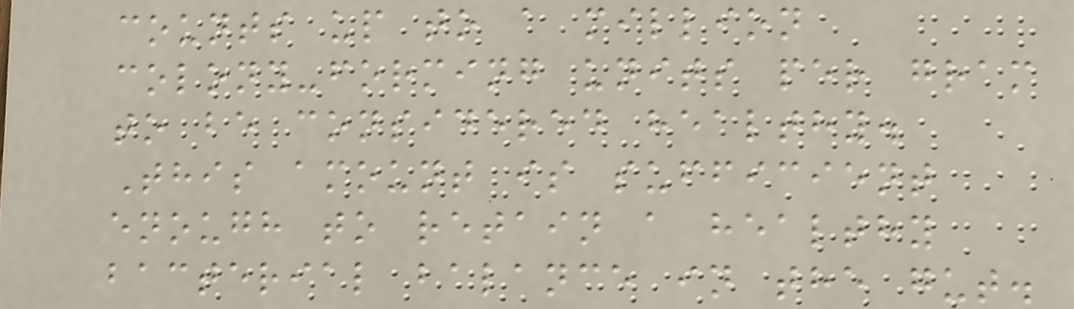counts up to a million
colony-forming units per gram
to be considered healthy.
This amount is sufficient
enough to retain a healthy
bacterial balance in the gut.
